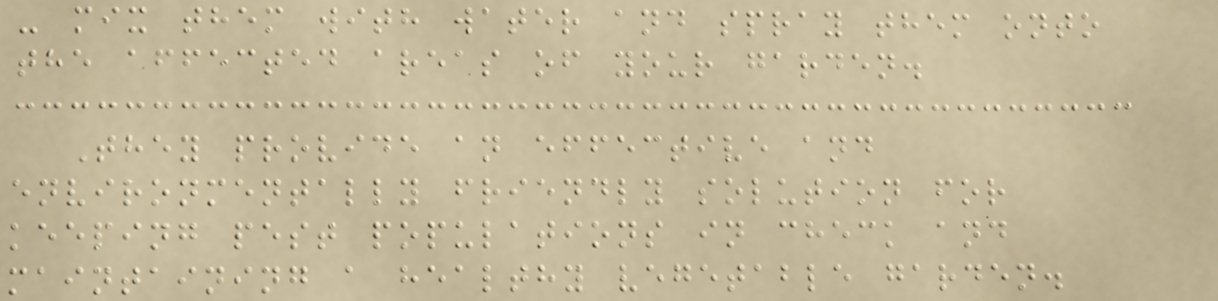- mix them with water and spray them onto
the affected areas of your garden.
They provide an effective and
environmentally friendly solution for
keeping pest populations in check and
maintaining a healthy vegetable garden.
